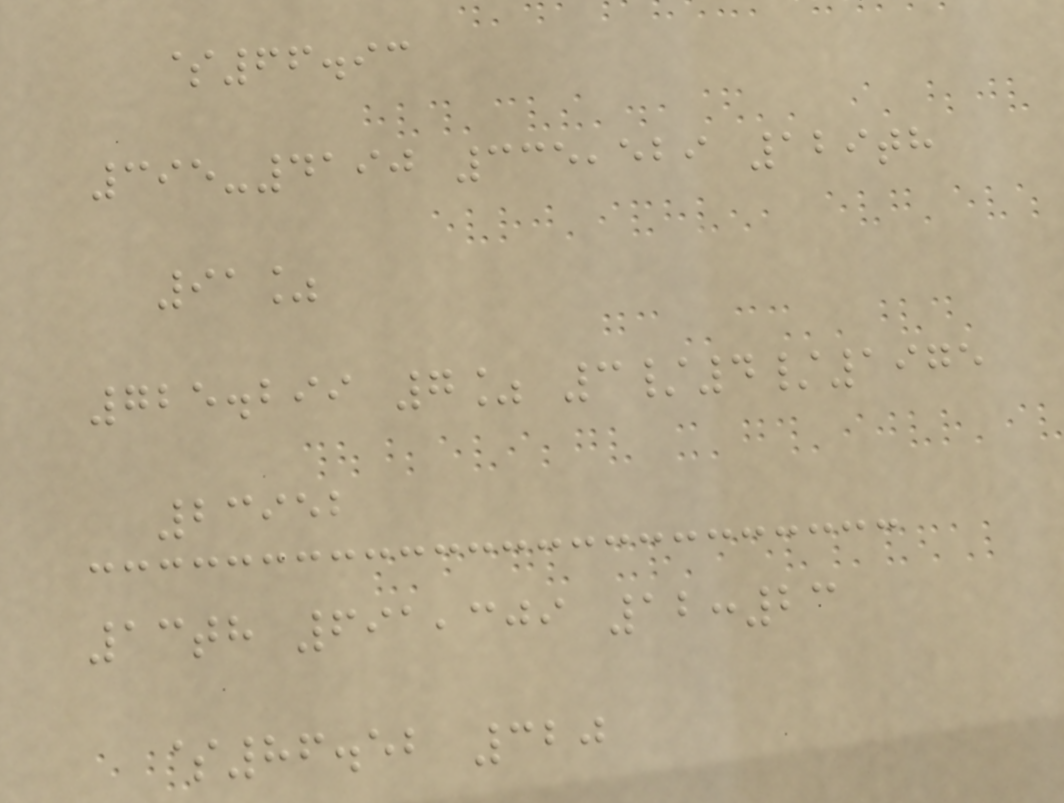$66.93
395-4190 335,529 129th
91%
725.299 7% 3/4/1975
23952
13th 691,309 12:23
$86.52 320
